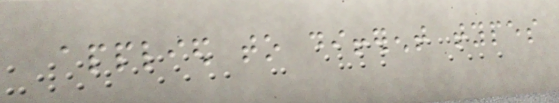applied to different types
